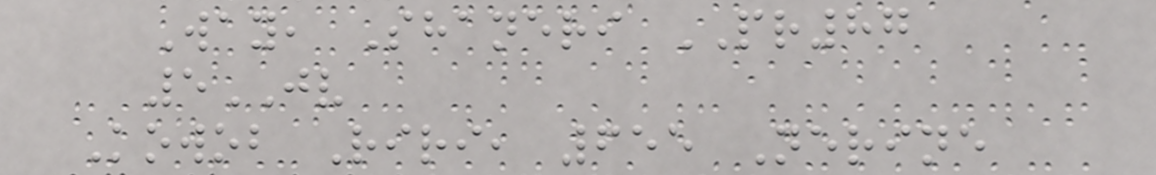Way, Shaneri PR87
5JV
Kowob Riri, 655 Nerine
